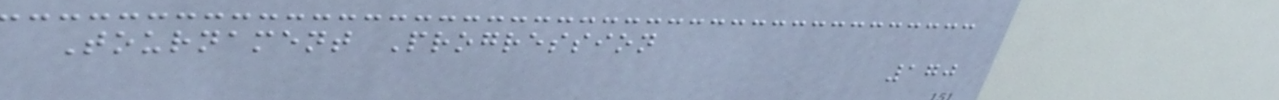Tournament Progression
170
